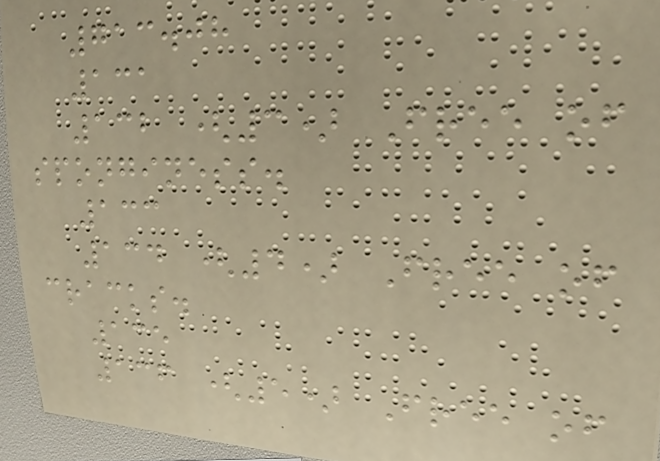713.08
131
132 (3) Free of
sponginess.
133
134 (4) Free of
cracks.
135
136 (5) Free of
